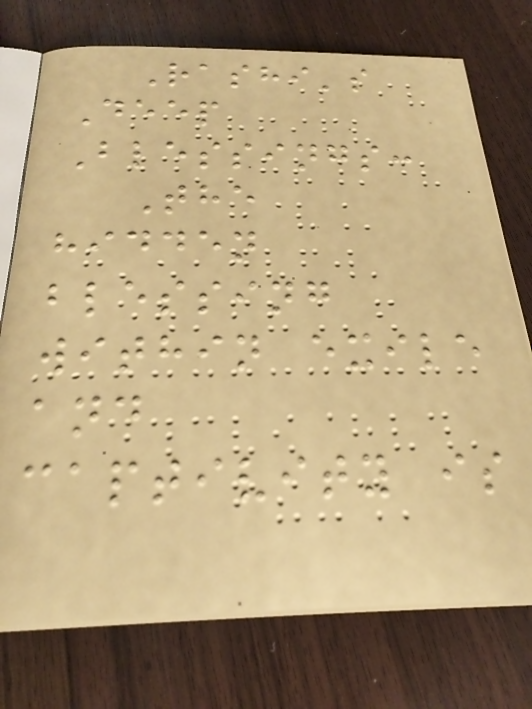Rashi's
Deep
Blessings:
The
hidden
blessing
within exile
and
captivity is
